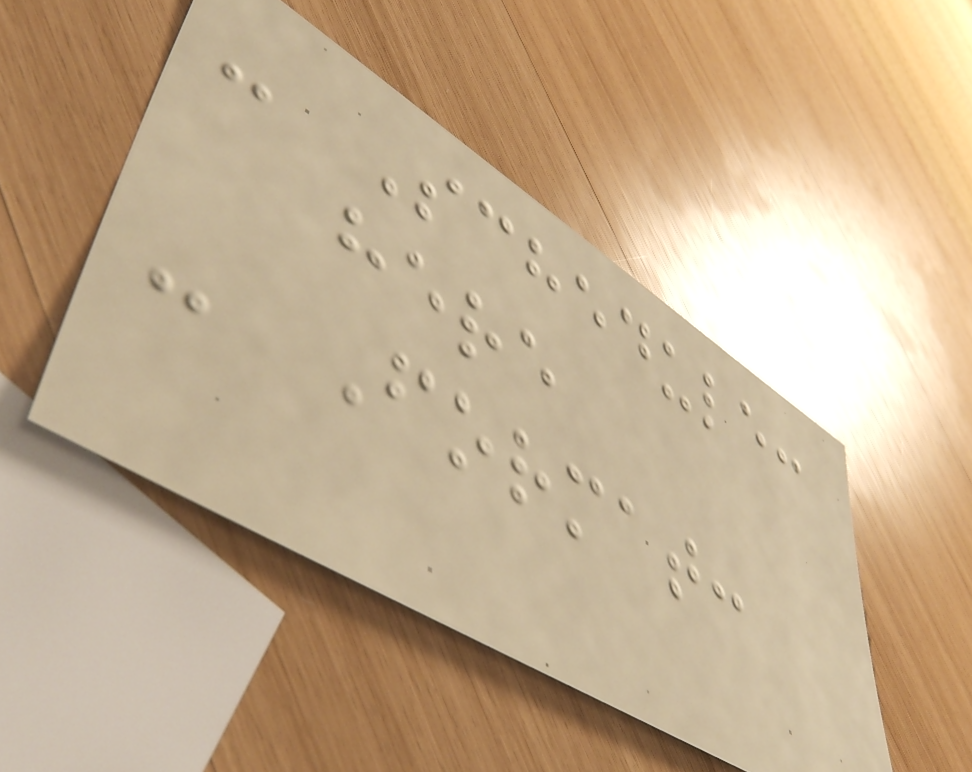- Schedule:
here
- Format:
